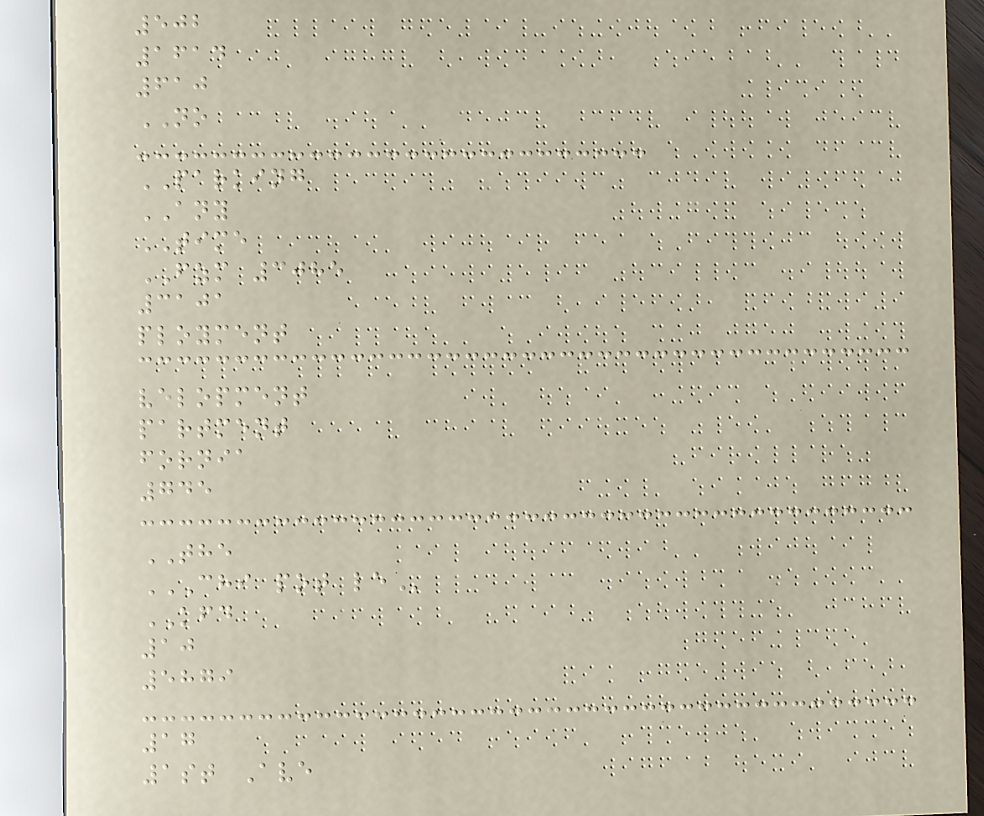502
1614
610
NO
PARKING
ANY
TIME
FZM 3085
3101
ployment
velopment
partment
fornia
745
THE
CHI POT LE
KFD
10
5879
17
1st Ave
